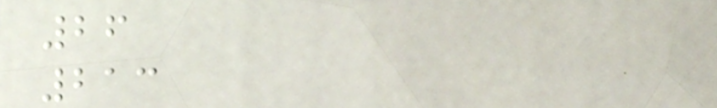26
213
